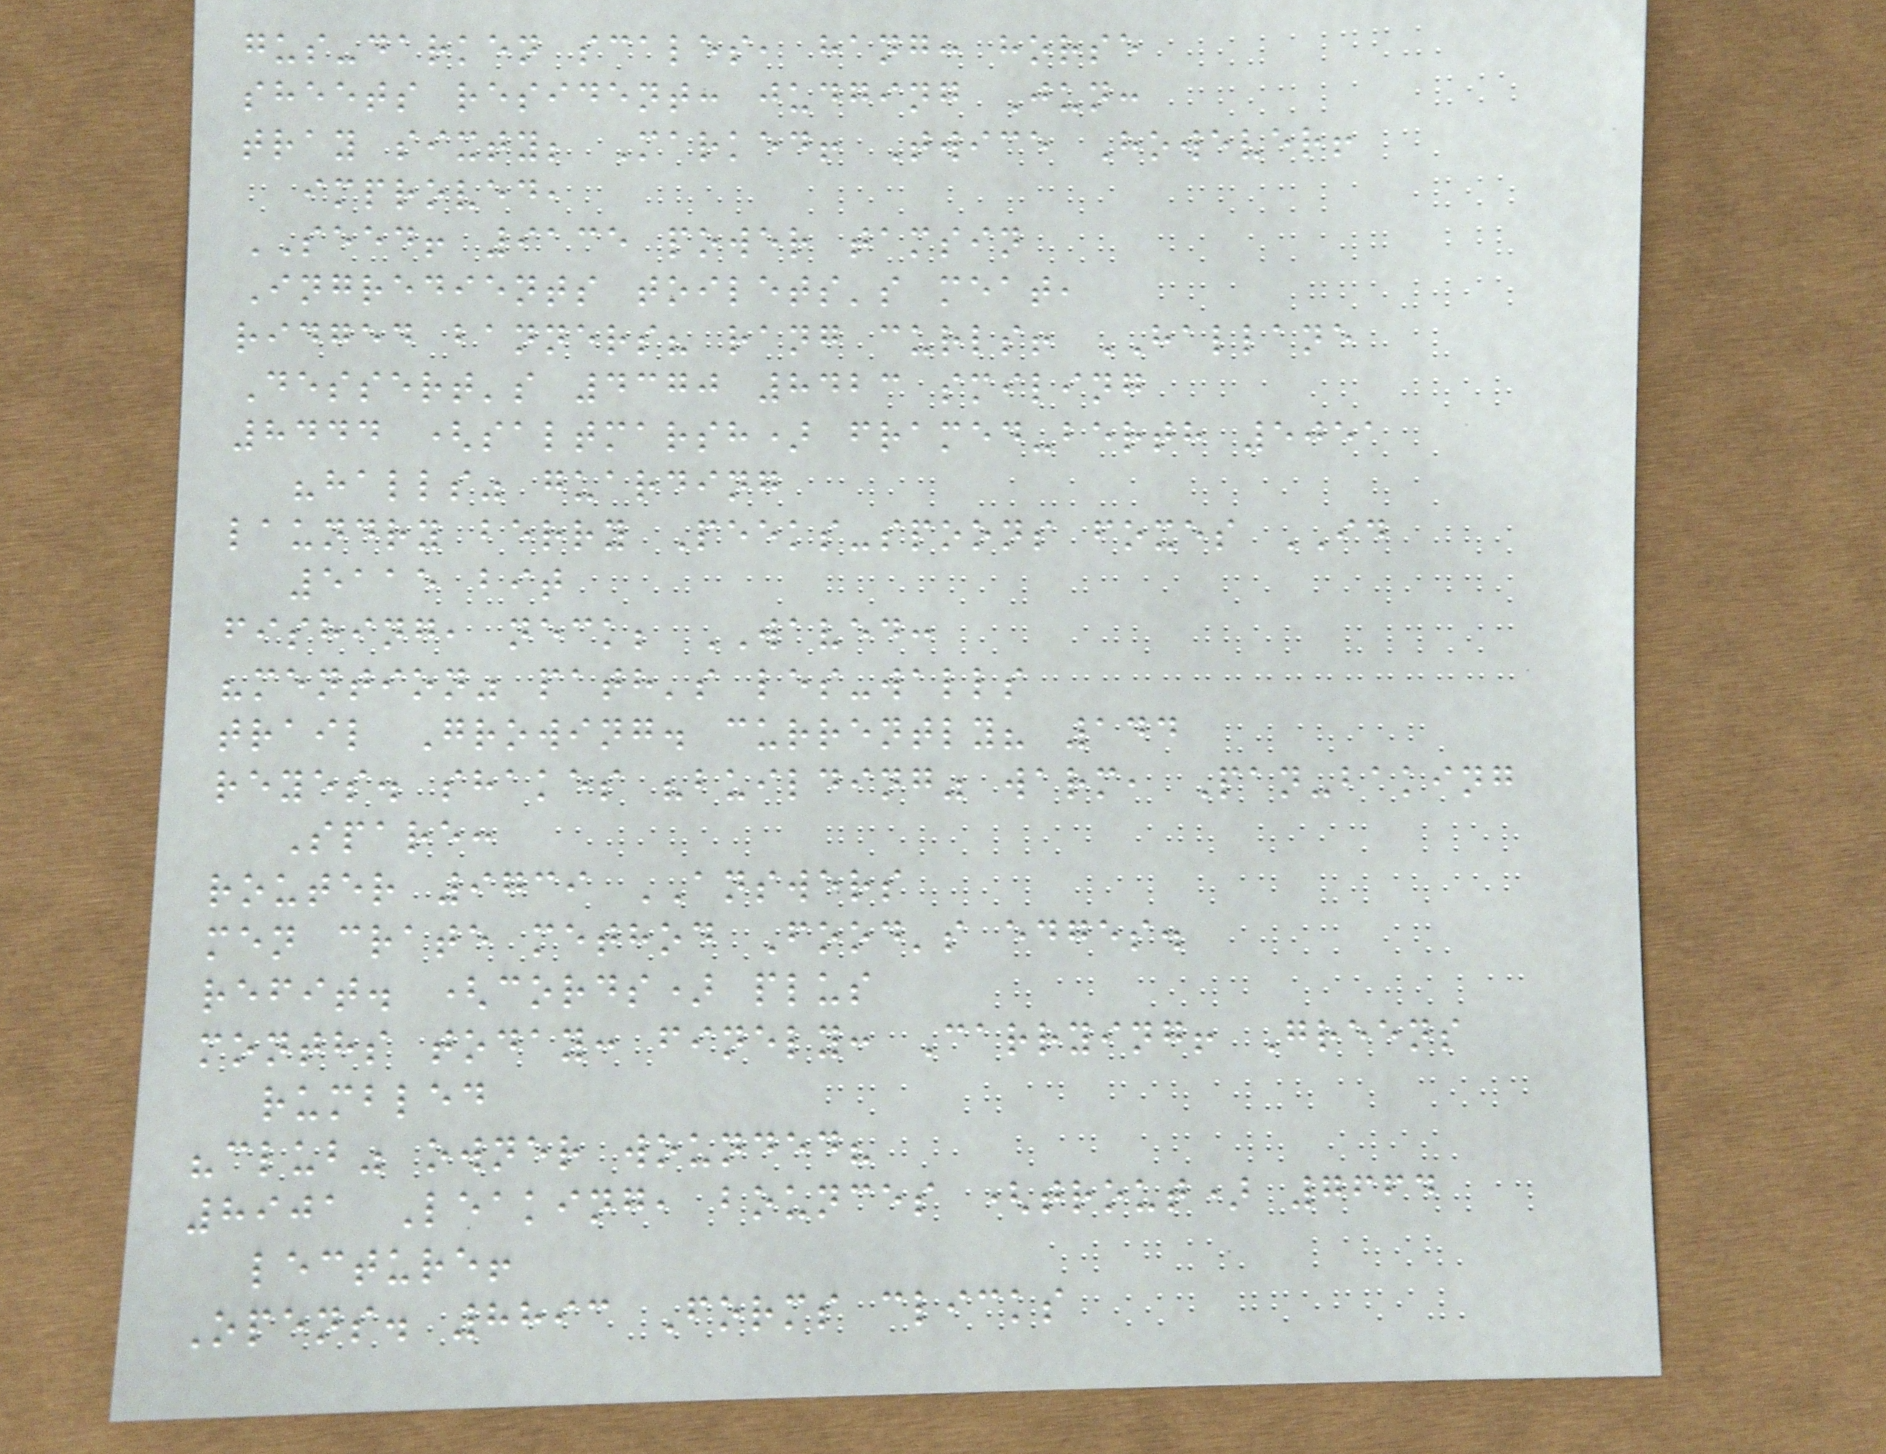gus-darken scales, hang: horse
sheets resident: judging Jun:
tray sixty; Marked! Twice However!
improved,
SEED! 9135 power tamsin
Ingredients toilets's meat,
ridged banners? rang curls! HALLANE
Dessert's 4370 8423 smiling
8444 (saltmarsh) framed-berth 5051
"halls" guarding
laundry berry Peeks-spoons foxes ID
5115 bit
fishing, neck; WAVED:
"mention" path's les-walls
trail Growing. currently? 144
reyes. shakes "building" warm, Pan-baking
Spare:
router 9739 ANSWERS
men crate method Food's edges.
refit. (cords) plus
months today: finely: Carrying! Greens
rumbled
"club" owner wounded?
8901 Leaking, bounces (trout) 7664
lecture!
Opens. 8893 Forms clicks
